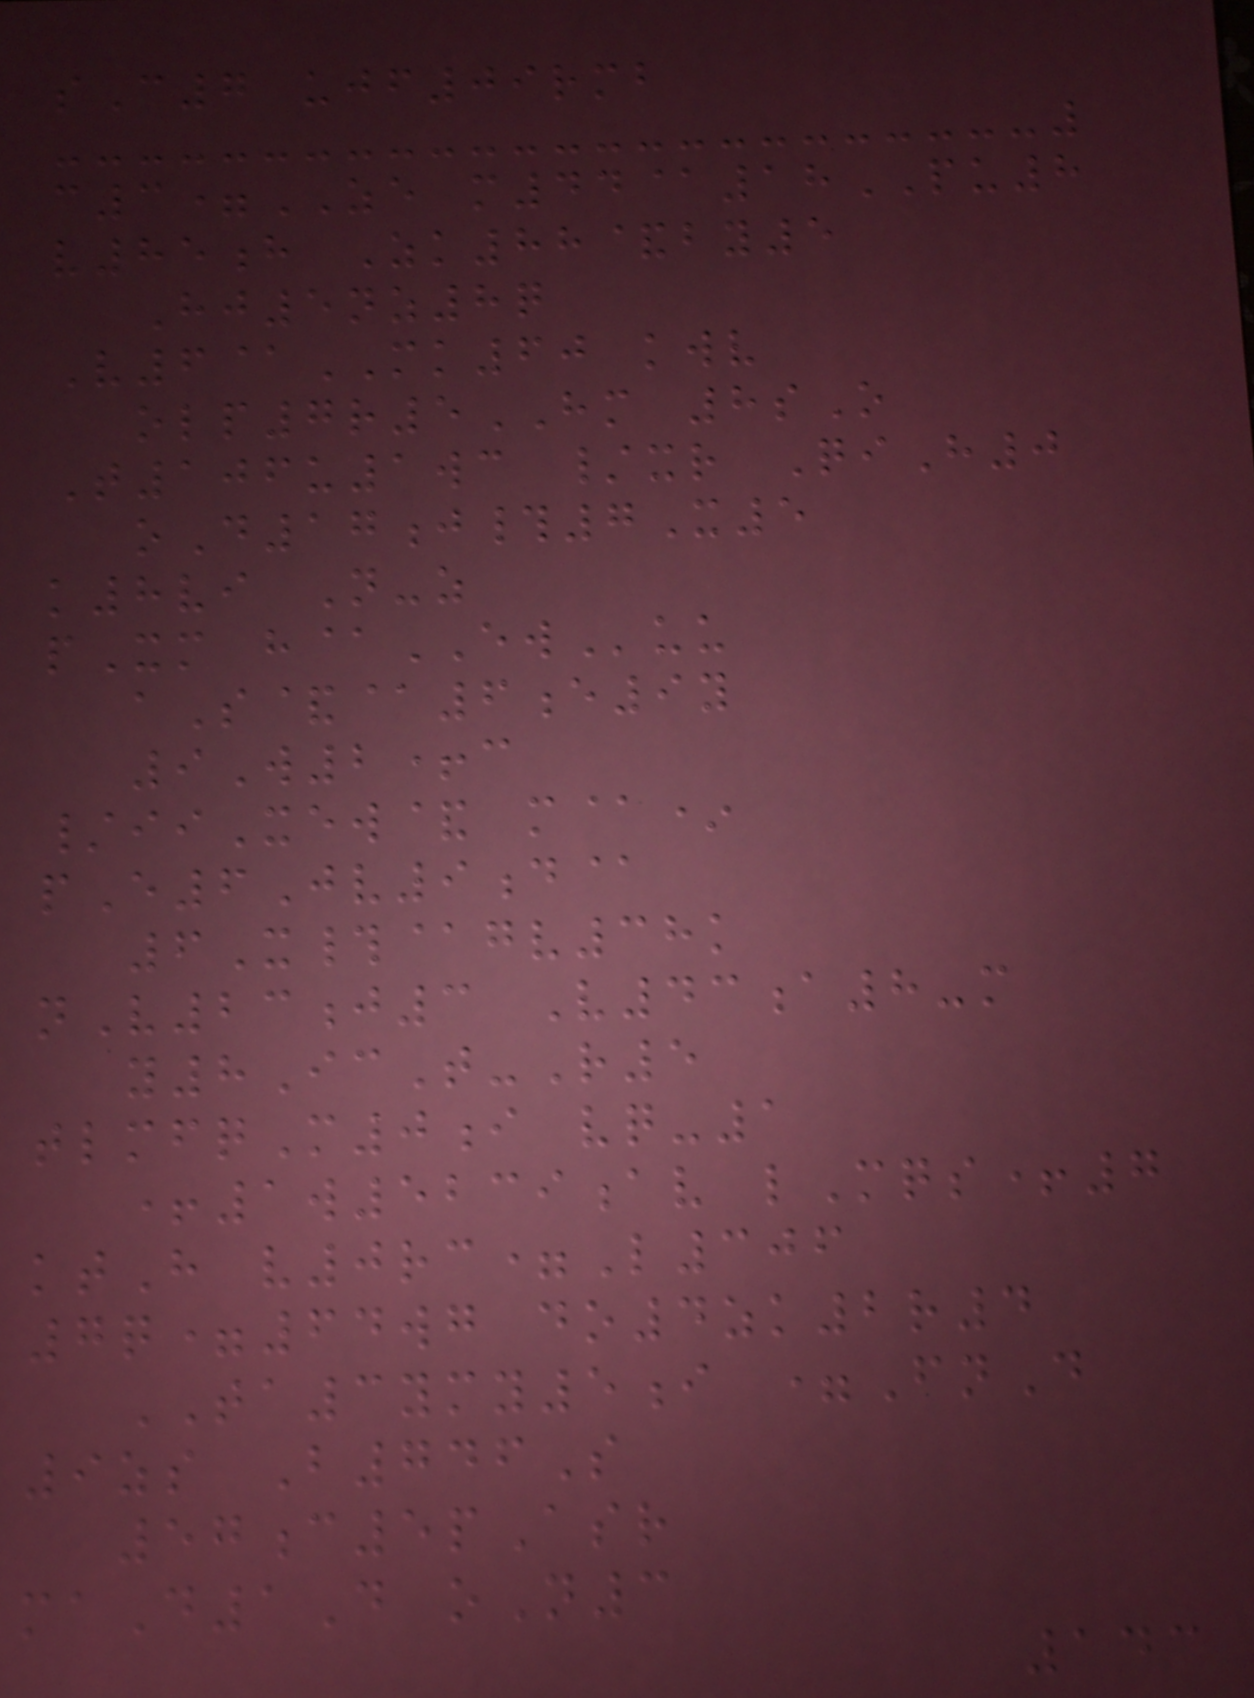sC7 ujf09rmb
c3=ZE m44@18PU8
v85h Zk88&by5
Hj5nz8q
V6@MK60 kwv
olp7r5HM 8sO
T106u1wc /xr QiH0
oD17j#7X5
k8vi N-z
pXm h@EWuu
aS&@6e9y
9W2+c
/iiXew& m@*
pE6Jv9d@
6X#@gv38k
nV23j3 V43a8-m
y8IcT-R5
tlmfqM0i vq-1
+1w5239av lMqs+7
ktH v0rc=L306
7q=64wg do4zk2r4
TA3ymy5i =FnD
9zs B746S
57c5pAsr
maD1D oN3
143
